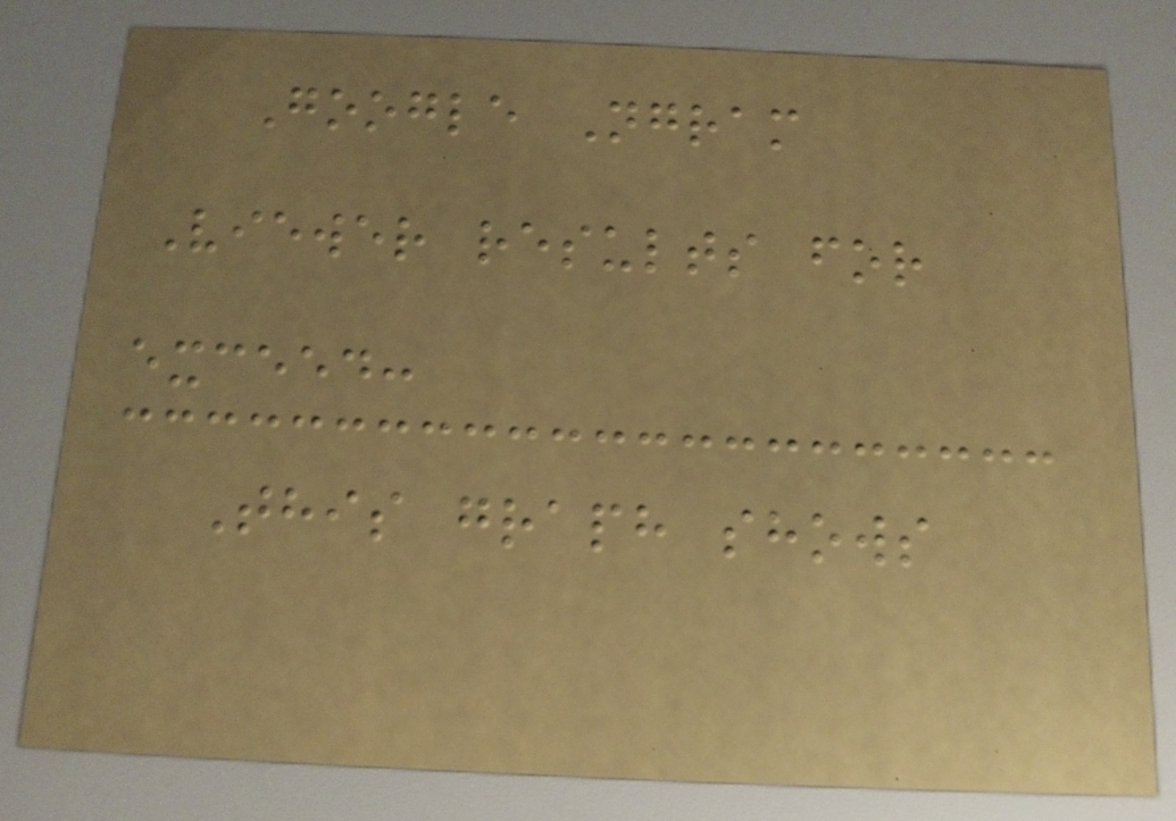Google Ngram
Viewer results for
exceed:
This graph shows
